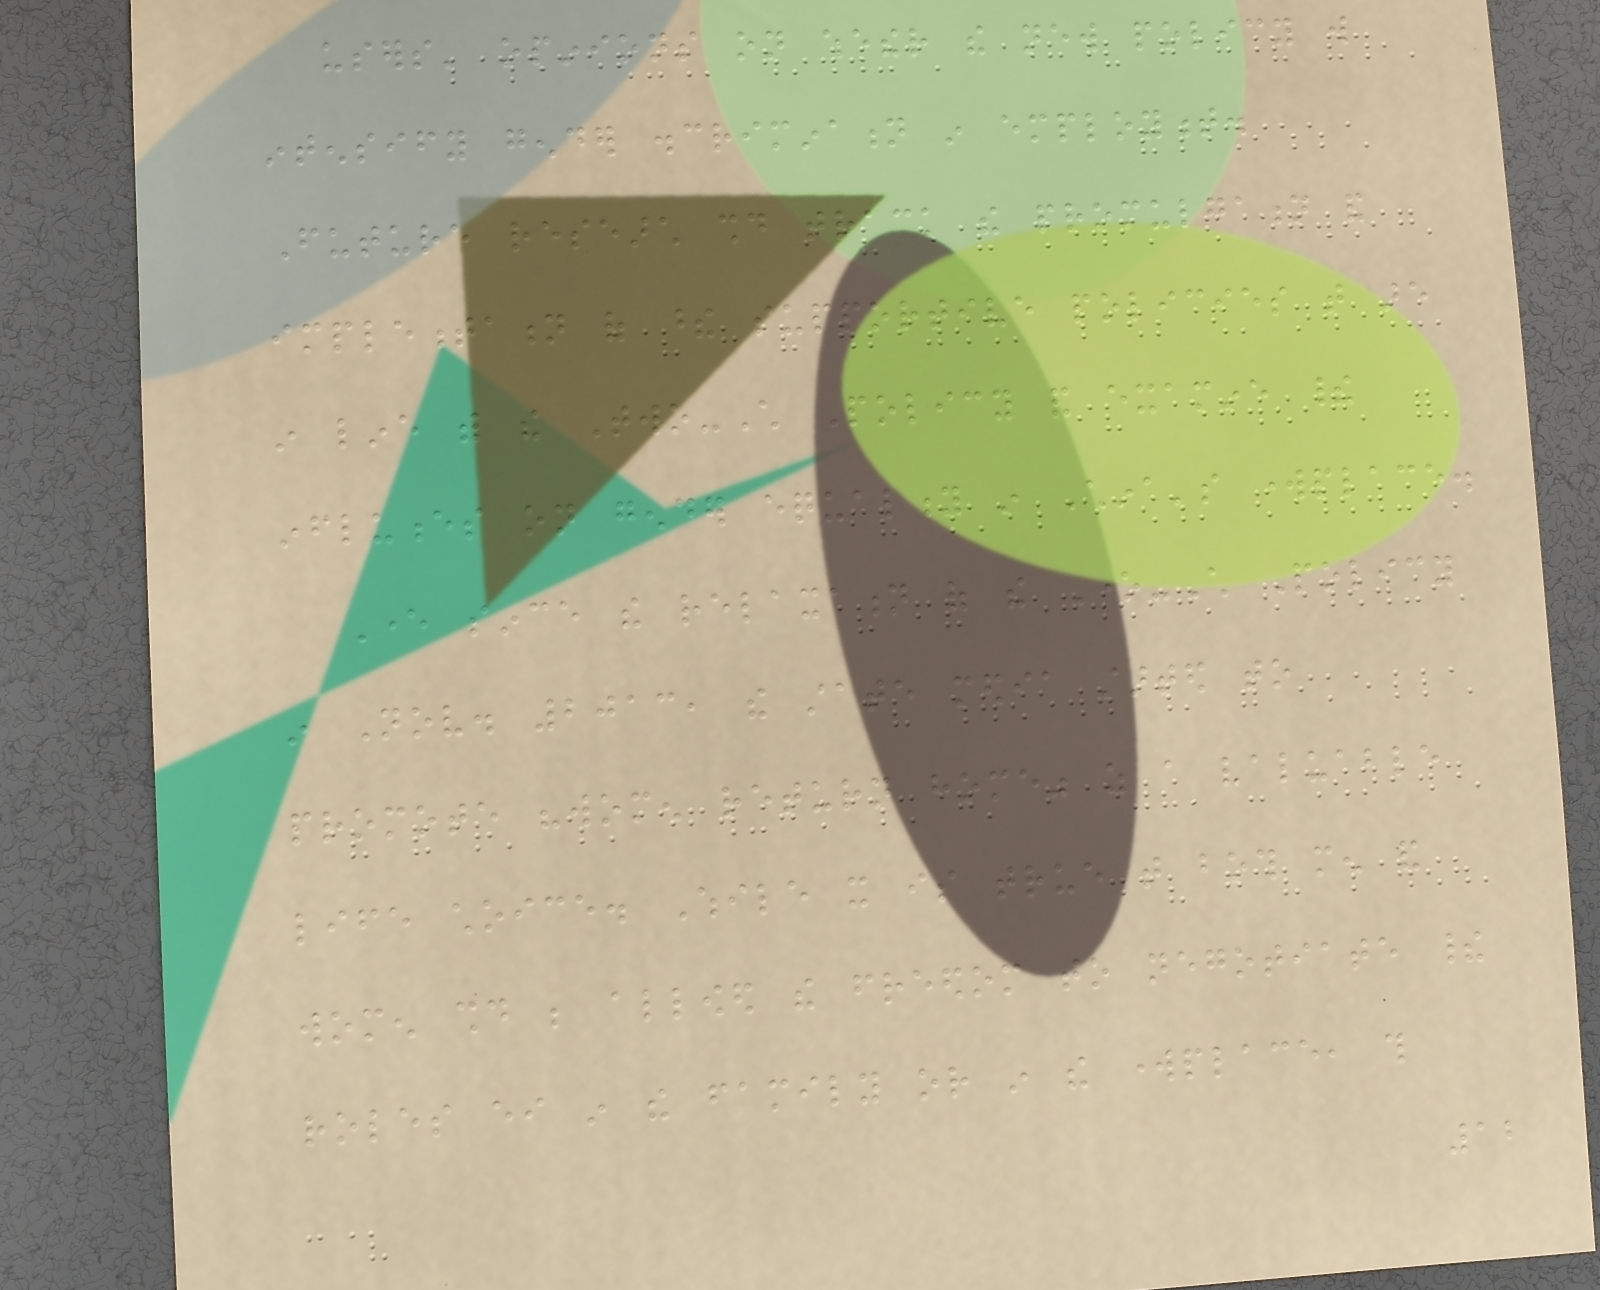users' opinions on whether the new policy will
intensify gender discrimination in employment.
Future research should track the promulgation and
implementation of these supportive policies that are
in line with the Two-Child Policy and examine their
influences on gender equality in China's workplace.
Ever since the relaxation of the One-Child Policy
in Nov. 2013, the state media started to
promote "women return home" as a valuable
life choice. While it is true that both men and
women should be allowed the freedom to negotiate their
roles either in the family or in the workplace, this
12
